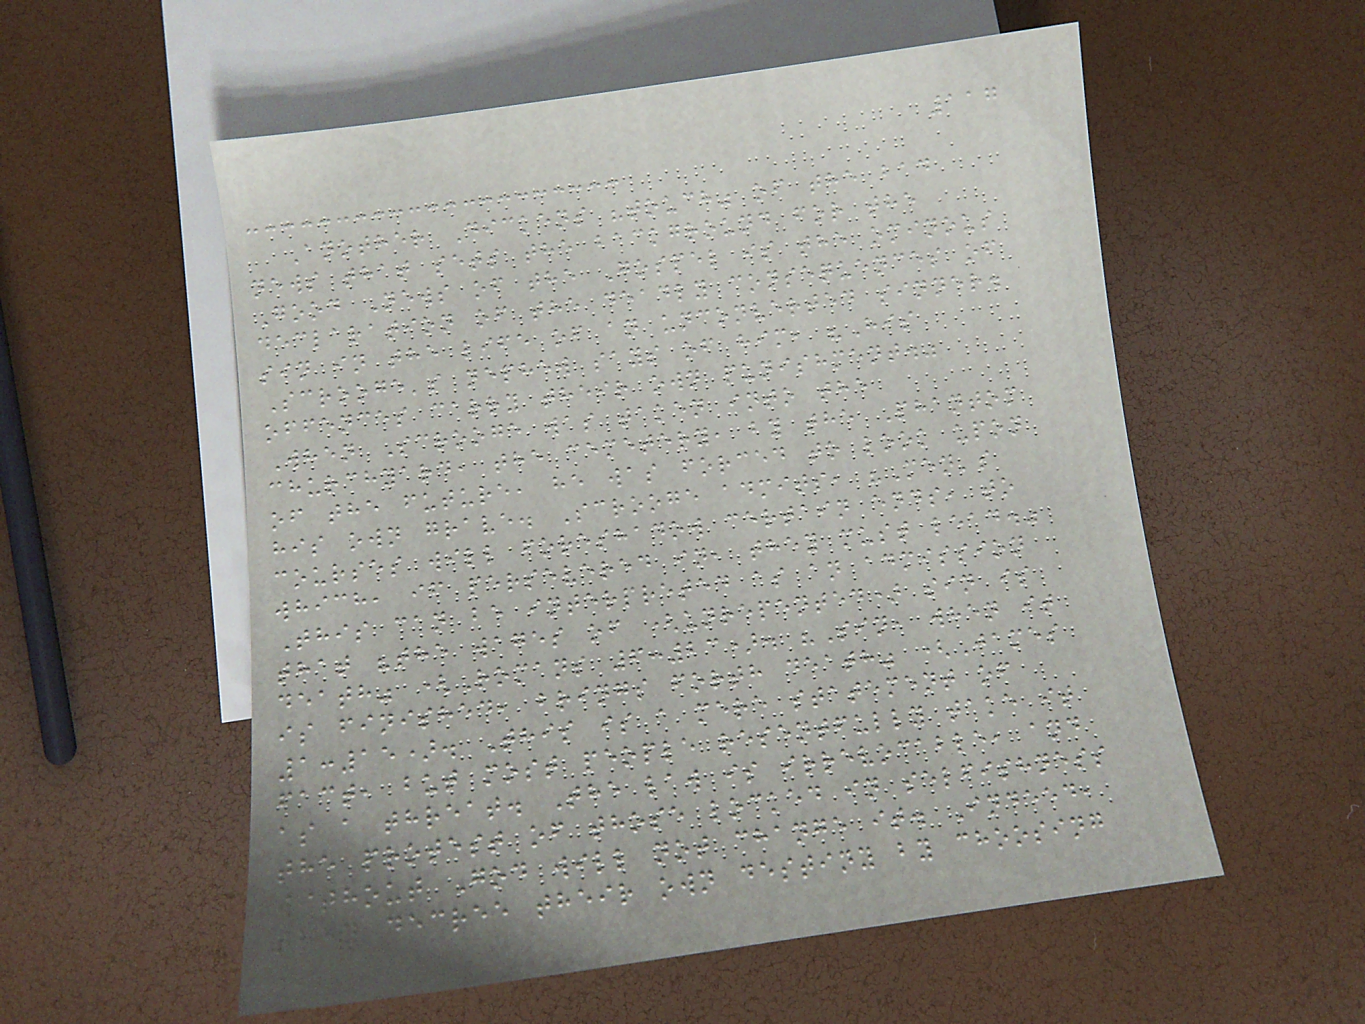117
Another Dickens "touch" of the bad
news that sets the background for the
Good News of the Gospel is the ominous
declaration of the deadly consequences of
sin in the life of an unconverted sinner.
Scrooge's nephew says of him, "His
offences carry their own punishment."
When Scrooge was taken into the
churchyard, the cemetery, by the Phantom
of the future, he was forced to look upon
his own grave. Scrooge admits, "Men's
courses will foreshadow certain ends, to
which, if persevered in, they must lead."
This can be interpreted as an admission
that "the wages of (unrepented) sin is
death" (Romans 6:23). "Sin, when it
is finished, brings forth death" (James
1:15). This is a mere statement of
fact, but most people resentfully take it
as a threat. The law is irrevocable, and
the protest of those locked in selfishness
without God will not change it. Indeed,
they decree their own destiny by choosing
